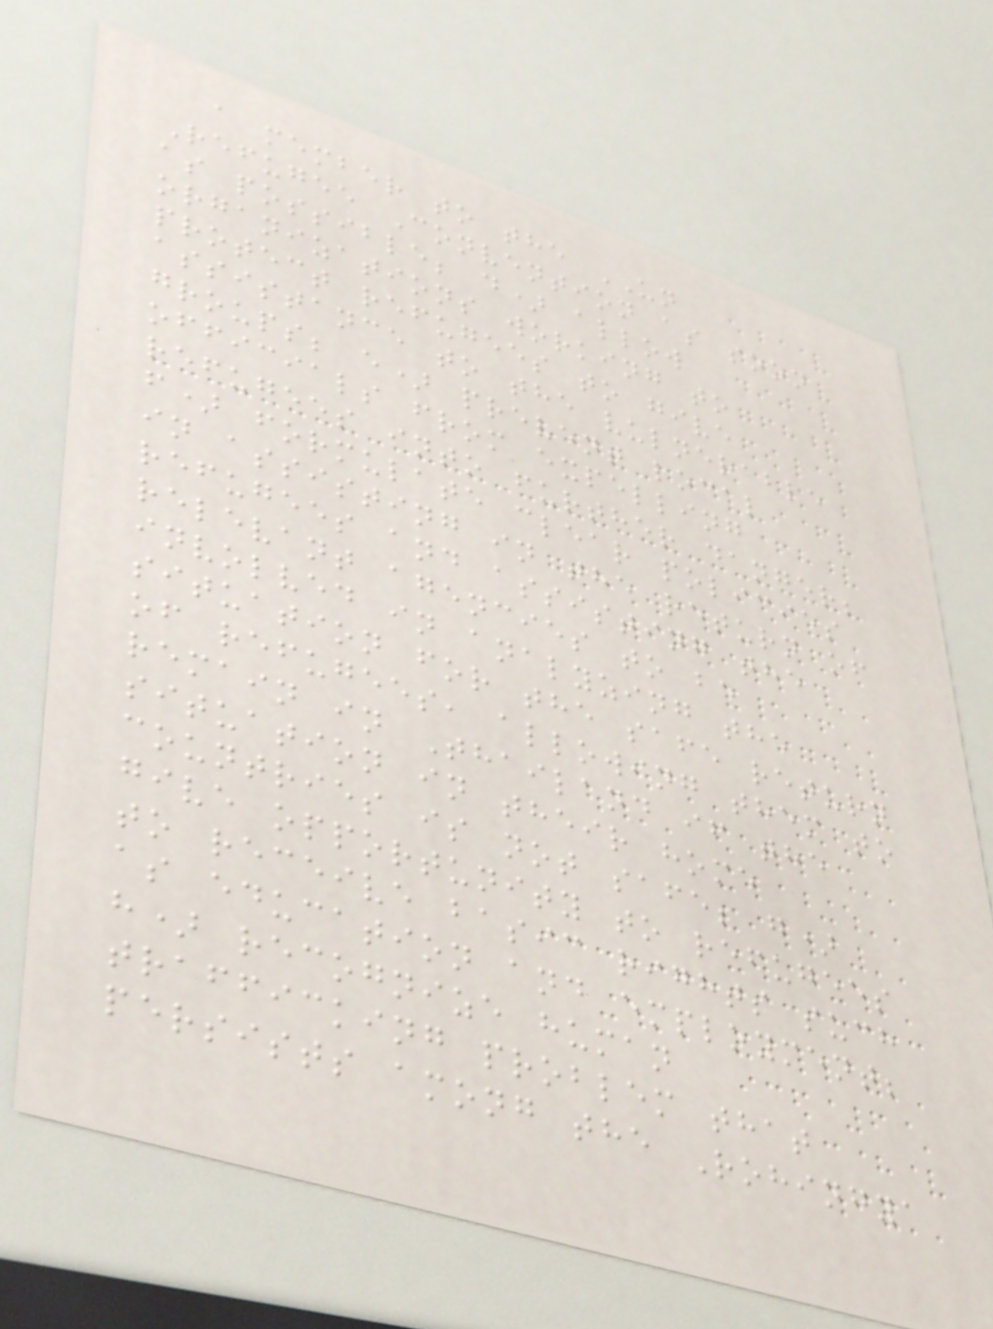a member to the UN
Refugee Convention as soon
as possible; d) allow
organizations working to
protect refugees to give
assistance to the vulnerable
groups; e) prevent local
officials from expelling
refugees into further danger;
f) formulate clear policies
in assisting in the return of
refugees and assisting the
relevant agencies to be
involved in analyzing the
situation for the safe return
of refugees, allowing them to
remain in Thailand if the
situation in their home
countries is not safe; g)
give opportunity to refugees
to receive basic rights such
as education and employment;
h) recognize human
trafficking problem that
persists among the Rohingya
